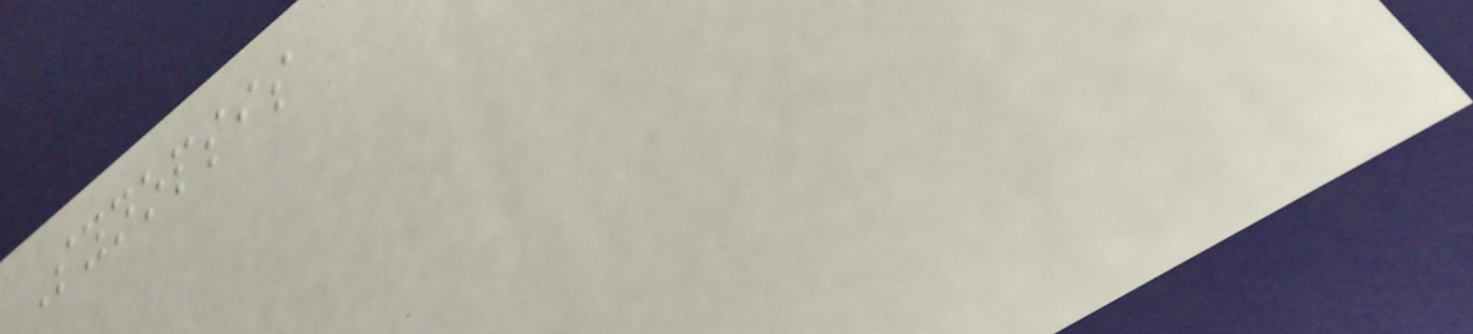Synopsis
